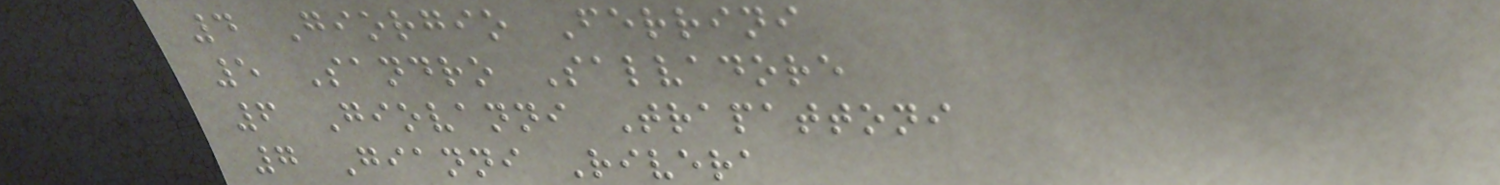4 Giorgio Ferrini
5 Sandro Salvadore
6 Giovanni Trapattoni
7 Gianni Rivera
